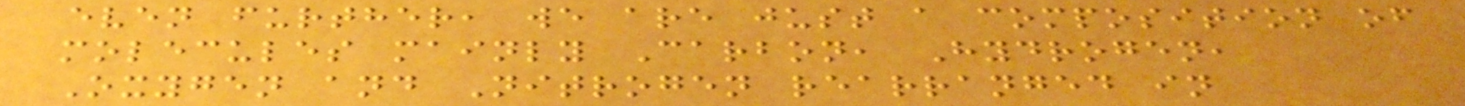even further, we are just a composition of
molecules mainly Carbon, Hydrogen,
Oxygen and Nitrogen rearranged in
